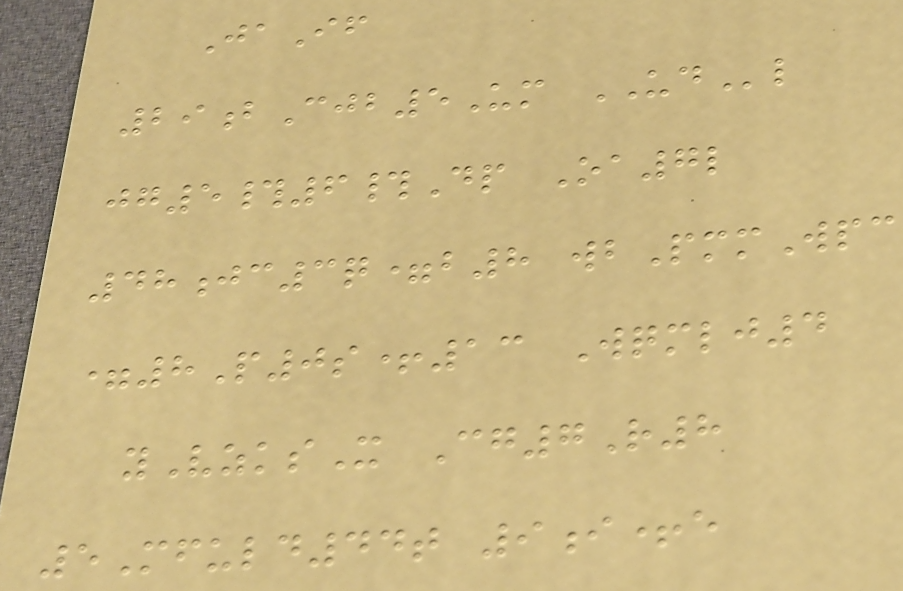JaIf
29bCjb5Um UDl
jg5#6#Dp Oa7l
48jc3q=b8 wbPmmWpc
=8P0s+13 Wqmlj4
yVzksX Cg7R8
5Mfuld44t 9i+e
